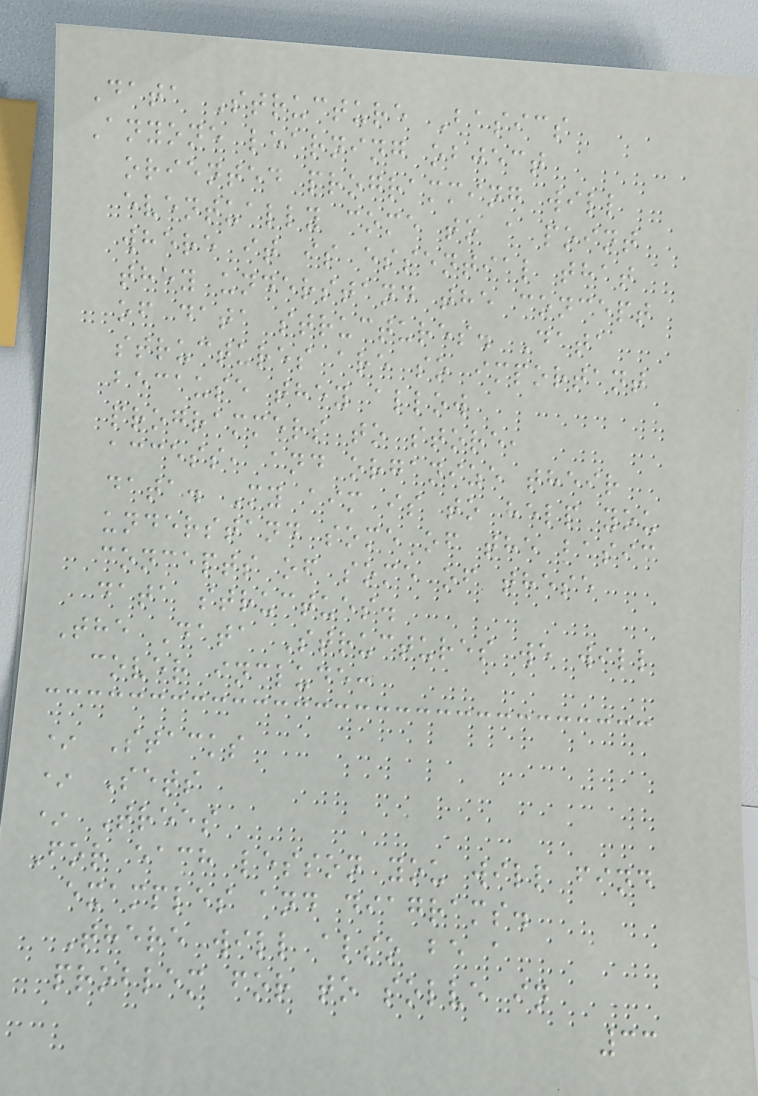Data Structure Basics
Anyone learning object
oriented programming will
eventually come to a point
where it is essential that
they understand the concept
of data structures. Data
structures are so important
because they allow
programmers to store,
access, and organize their
data. My aim is to help you
understand some of the basic
concepts of some of these
data structues.
The Data Structures we will
cover include:
* Stacks
* Sets
* Trees
For each lesson you will find
examples and diagrams.
There will also be a
problem for to solve in
33
